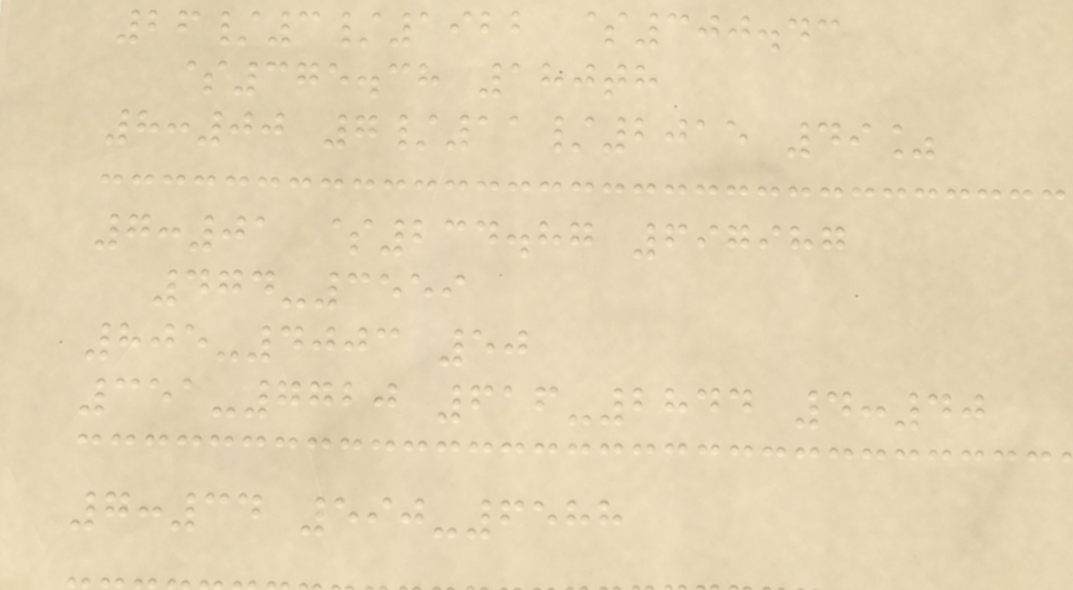26/3/1922 $300.43
$375.38 180th
8:00 7/11/2015 49%
7:01 $234.87 697987
474-3559
805-4003 50
351-7720 616-2844 4:40
7:34 590-6588
